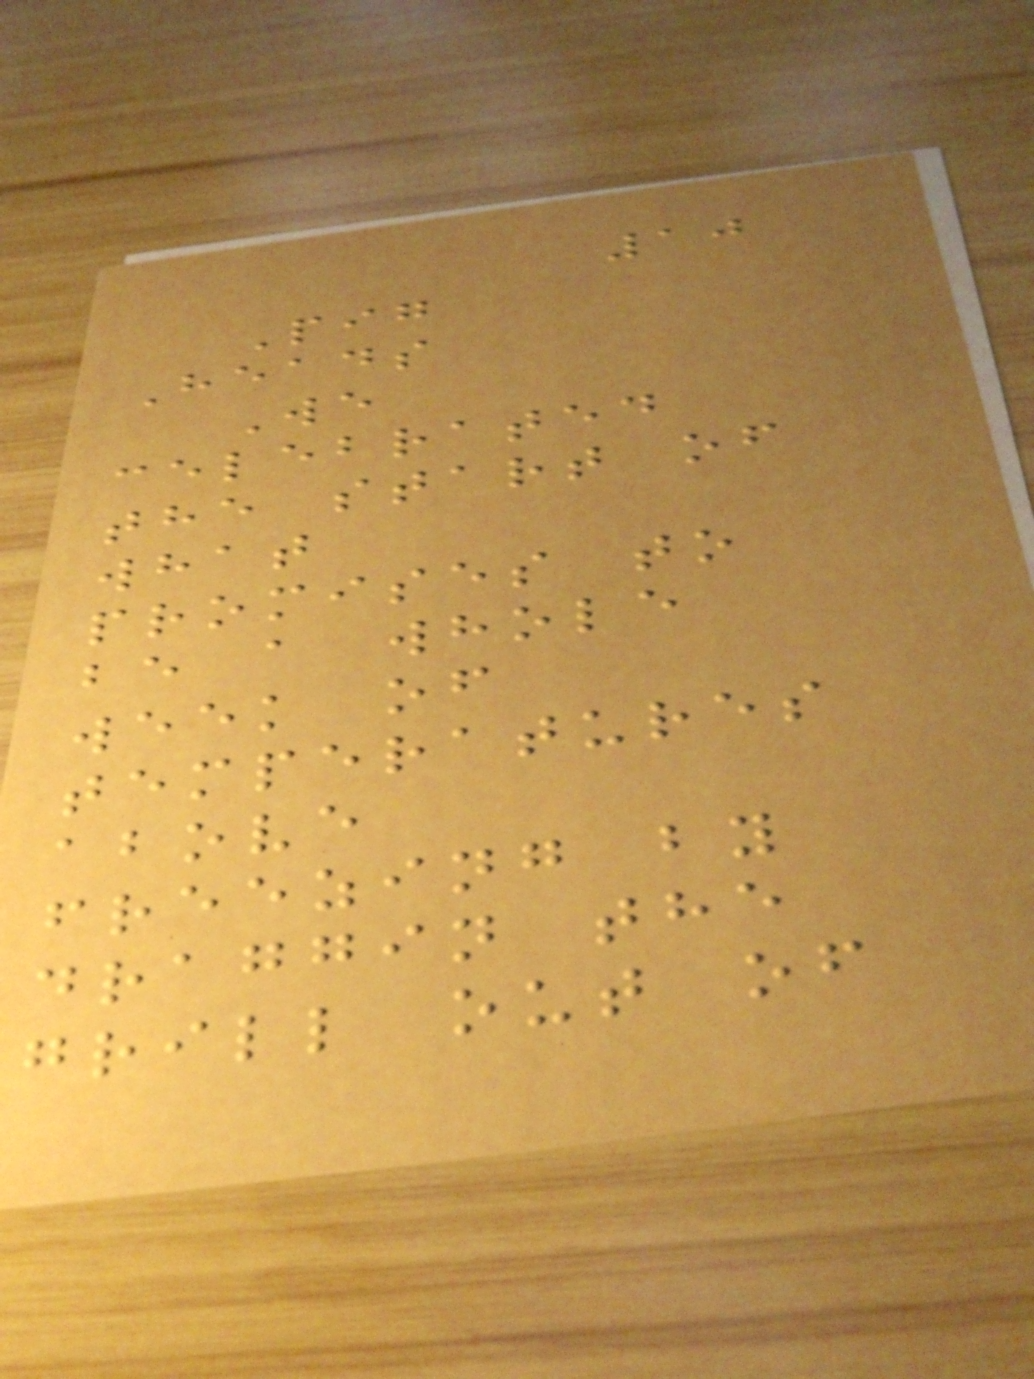10
Pig
Heads
We
celebrated
the start of
what
promises to
be a whole
week of
temperatures
above
freezing by
draggin the
grill out of
